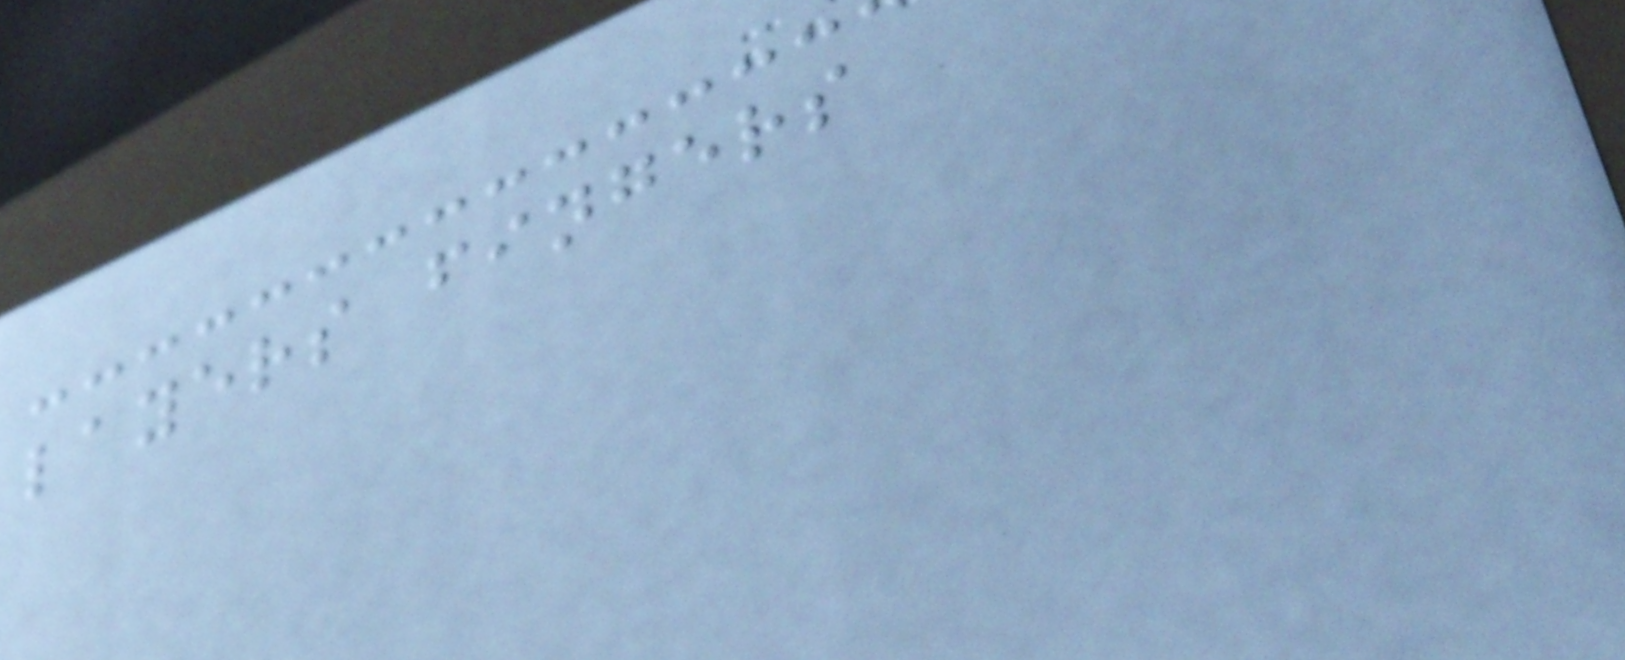layers fingers
